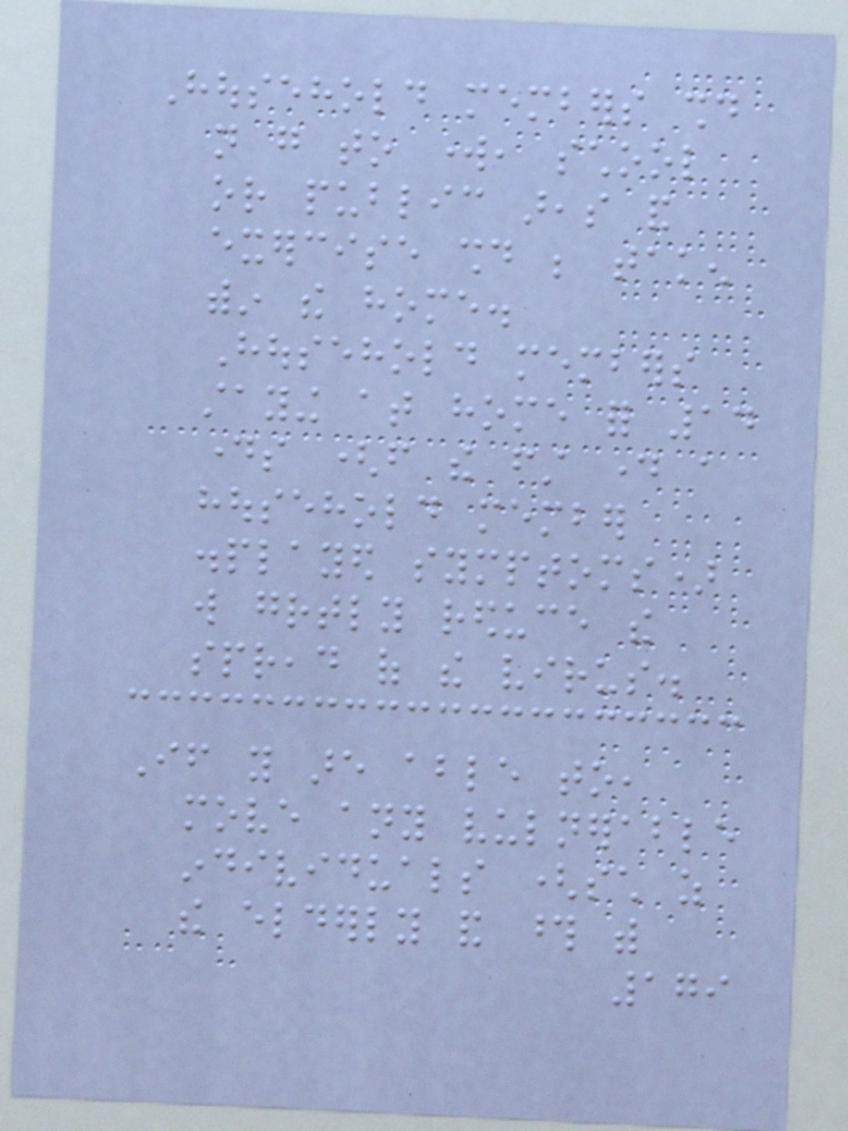Household members should
not go to work, school
or public areas and
exercise should be taken
within the home.
Household members
staying at home for 14
days (from the first day a
household member
displayed symptoms)
will greatly reduce the
spread of the virus.
If you are able to,
move any vulnerable
individuals (such as
the elderly and those with
179
